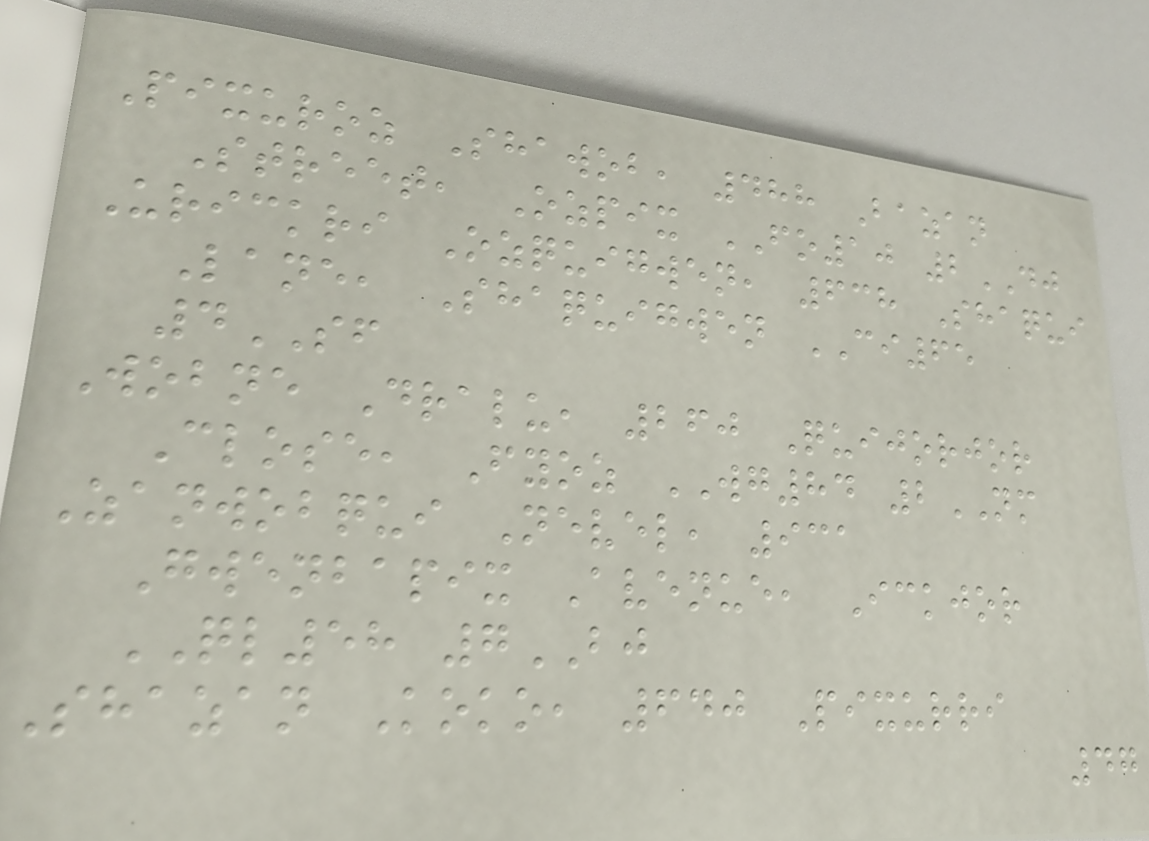Pixuroz Shawob, 488 Bazan
Street, Ozpix FO10 2DJ
Urickri Ozquigwen, 638 Shaqui
Lane, Shaquigwen CI65
4SF
Wobne Dralu, 260 Quijorjor
Close, Fyoz WG84 2NM
Zanwobqui Nevel, 931
Gwenbapix Avenue, Ickjor
QL58 7BJ
Shazan Koko, 640 Pixurri
47
